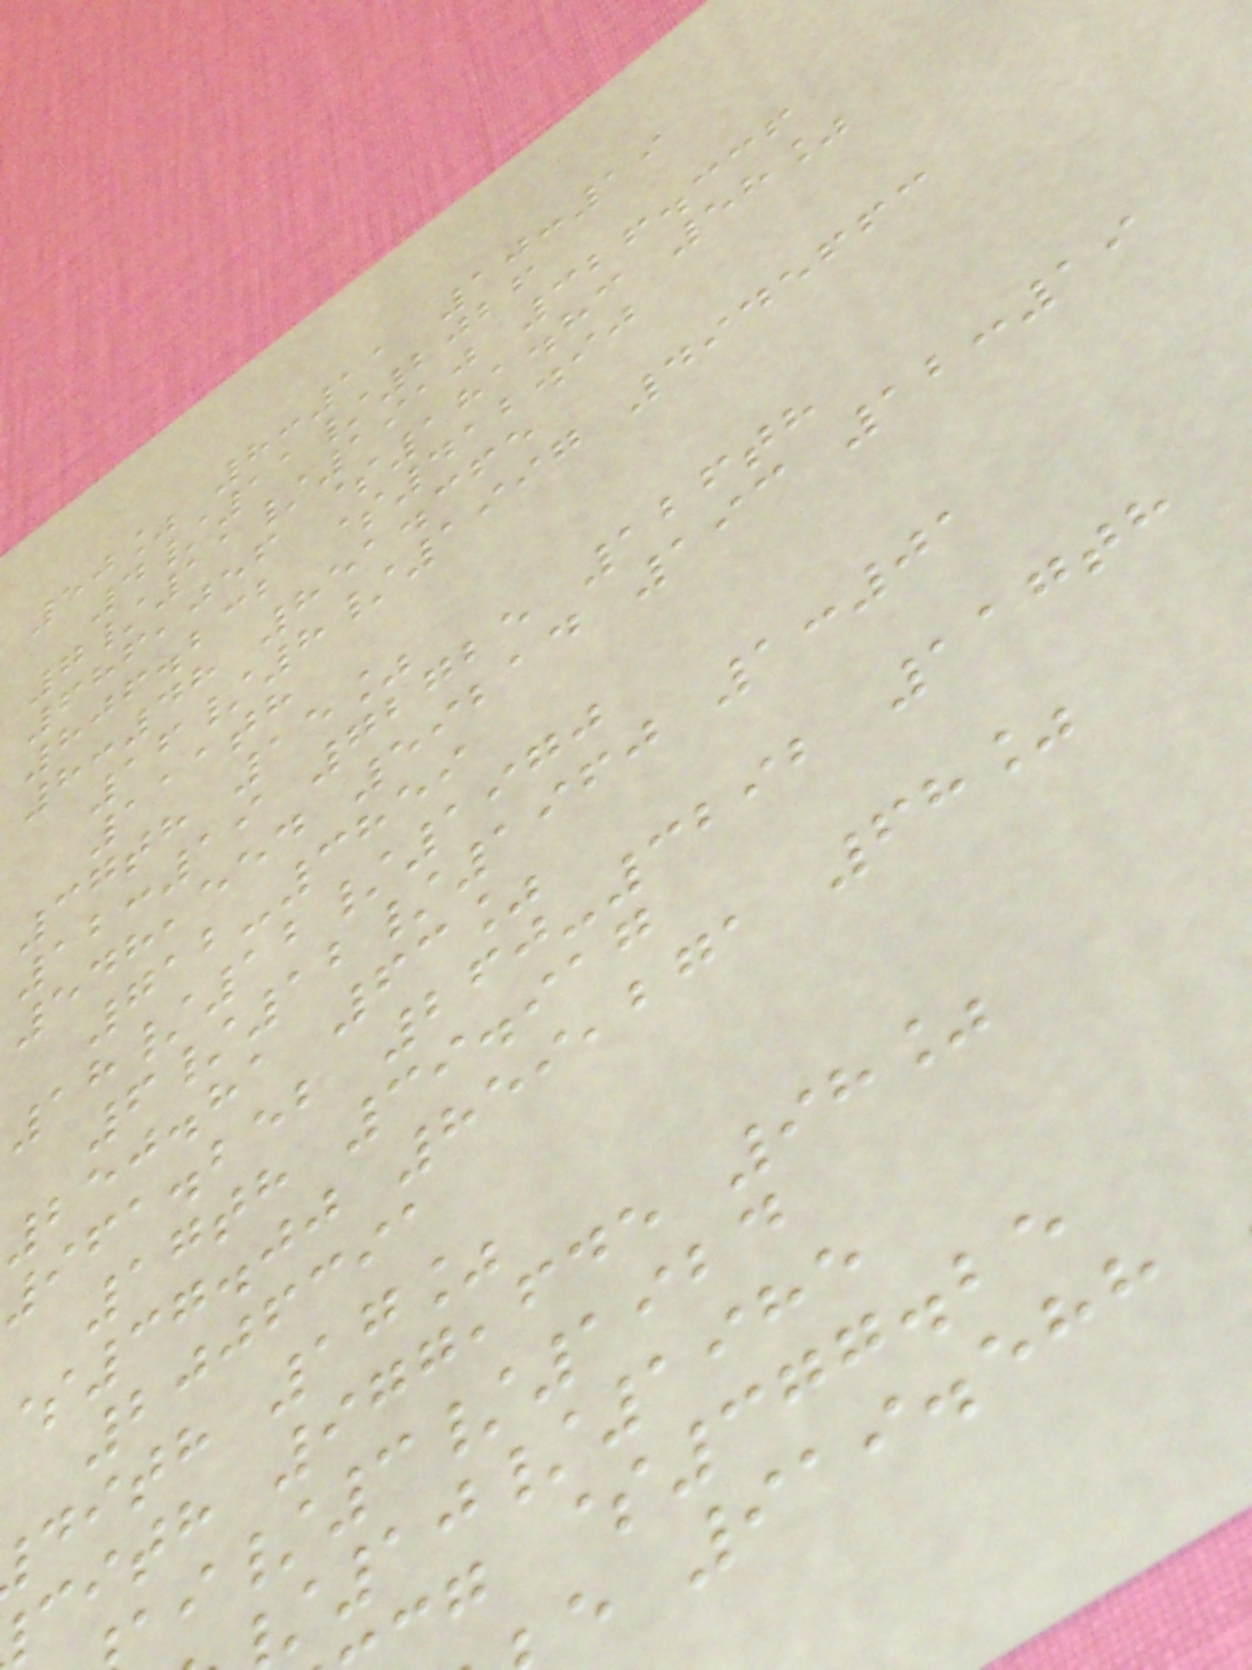50% 8:11 10:19
4/11/2026
7/11/1910 326.336
686,056 $181.83 58%
806.232 $412.90
8:48 851.365
16/8/1997 4945663
111th
37th 15%
12:19 72725 126th
548,554 59214 193 12:19
712-3859
18/12/1970
6/12/1960 1:01
250.81 63%
961.252 260-3292 117th
17th 39.917
37.00 859,271 68%
2006391
dith 17%
cith 977,645 98%
/3/1924
10/1985
g $377.25
e 919.588
